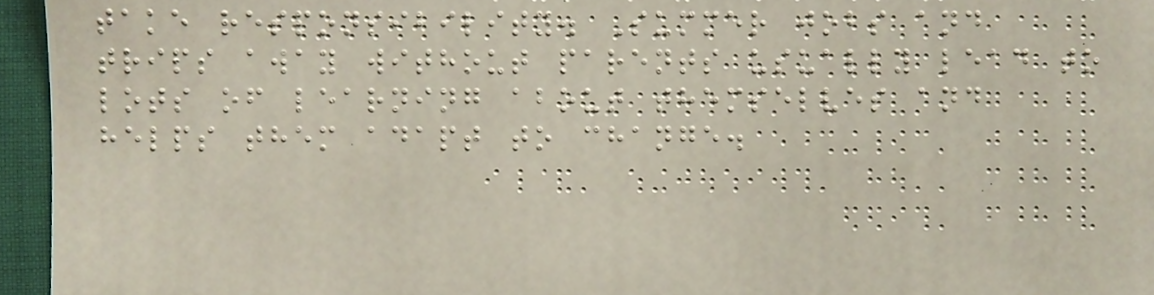take responsibility. Summer jobs and
trips away without parents usually lead to
lots of learning about themselves and
helps them adapt to change.
